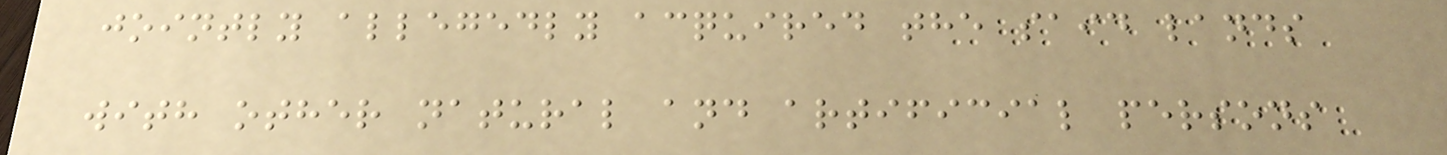jointly allegedly acquired the said lands
with other natural and artificial persons
